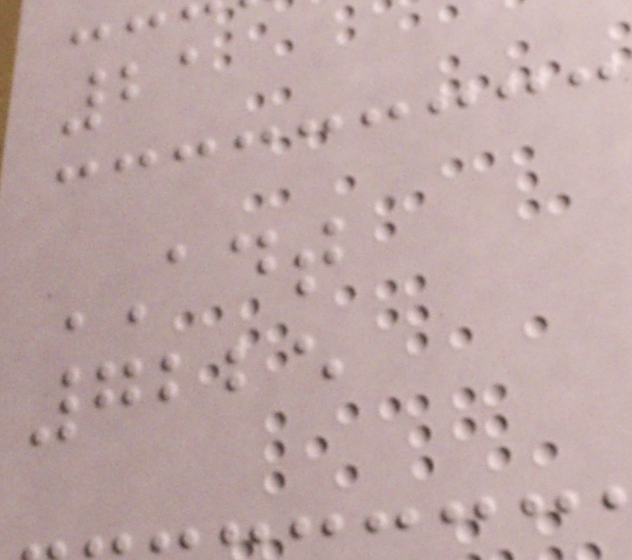21
ADT
7225
